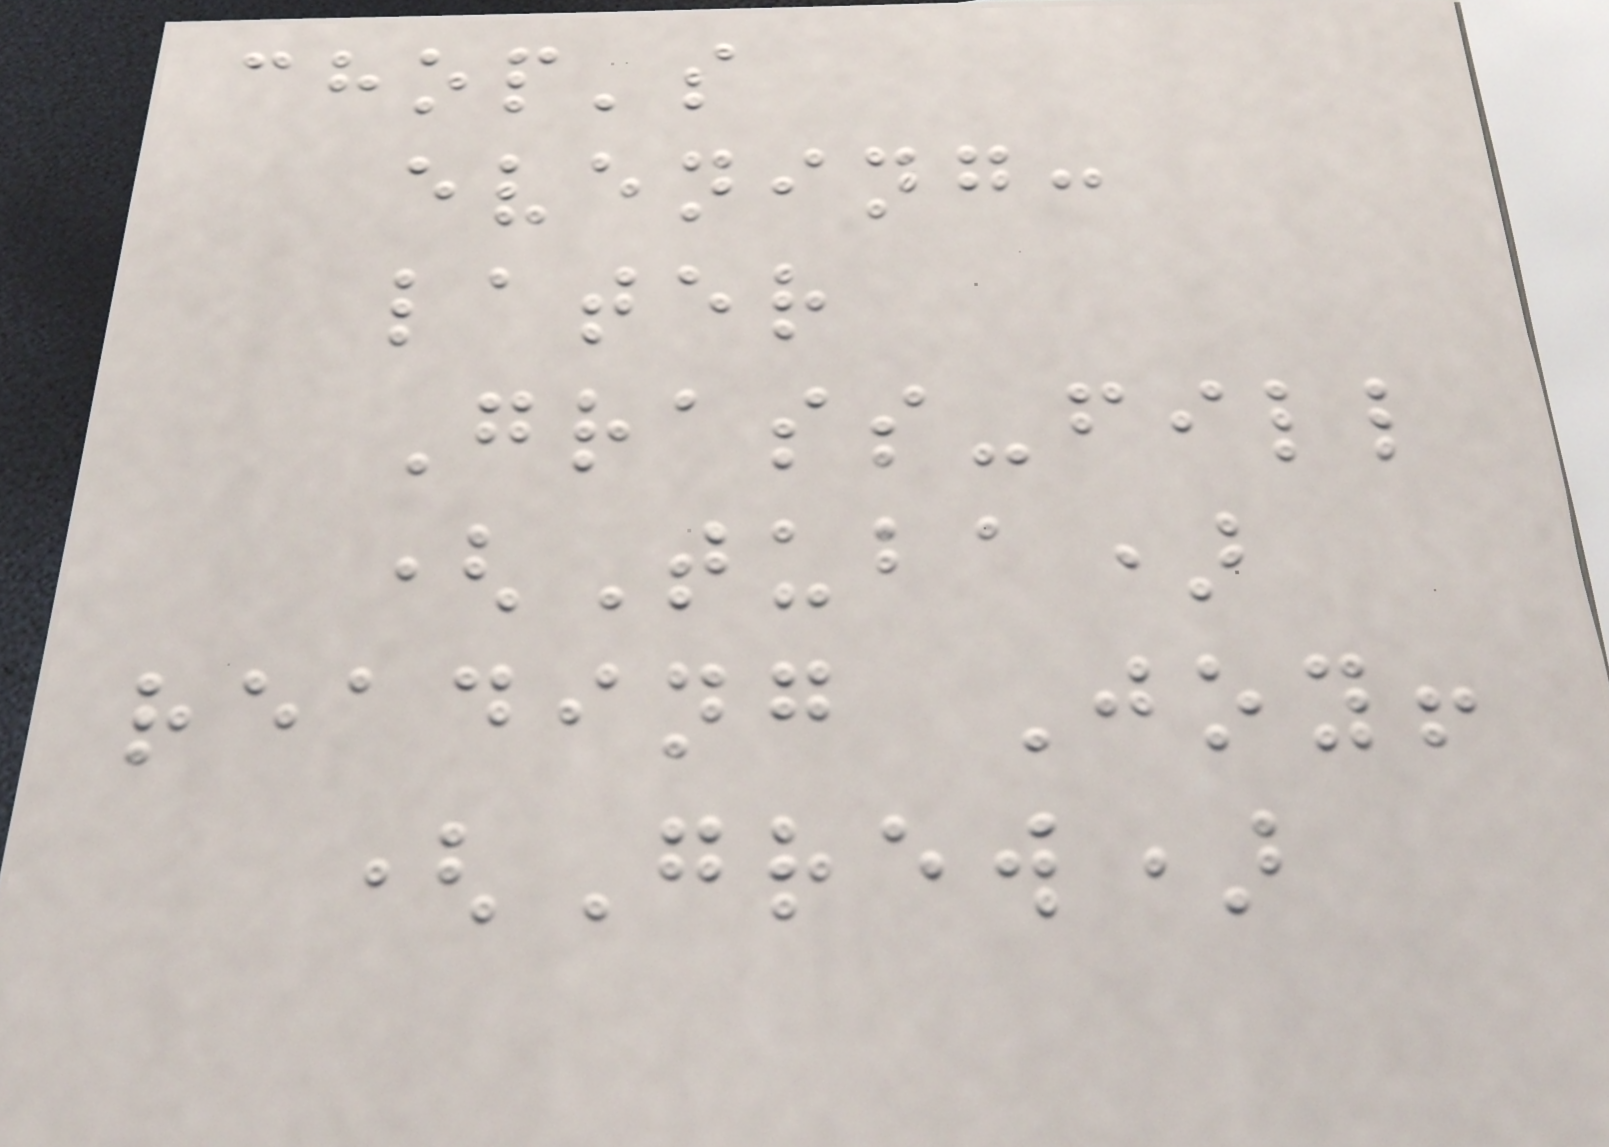chop's
evening:
later
Grass-fill
(Tuba)
reading Joy!
(Grew)
